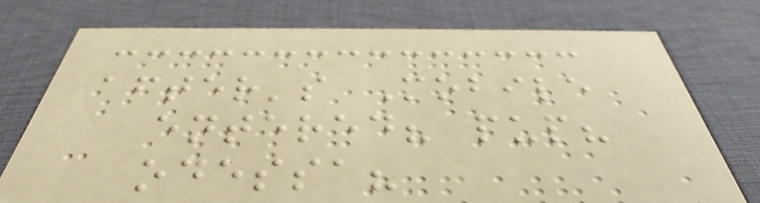after's Mobile
entered? pup?
odessa?
